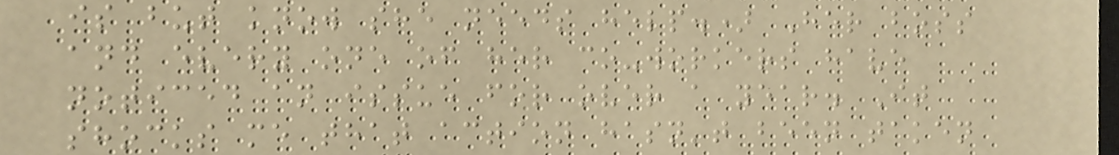is but know she needs help.) Her boss
and every one of her co-workers have
noticed an issue for over a year. It
shocks me that action hasn't been taken
